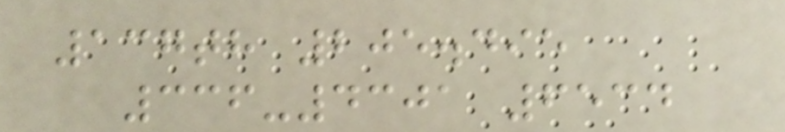137th 205.495
336-4301 6534
